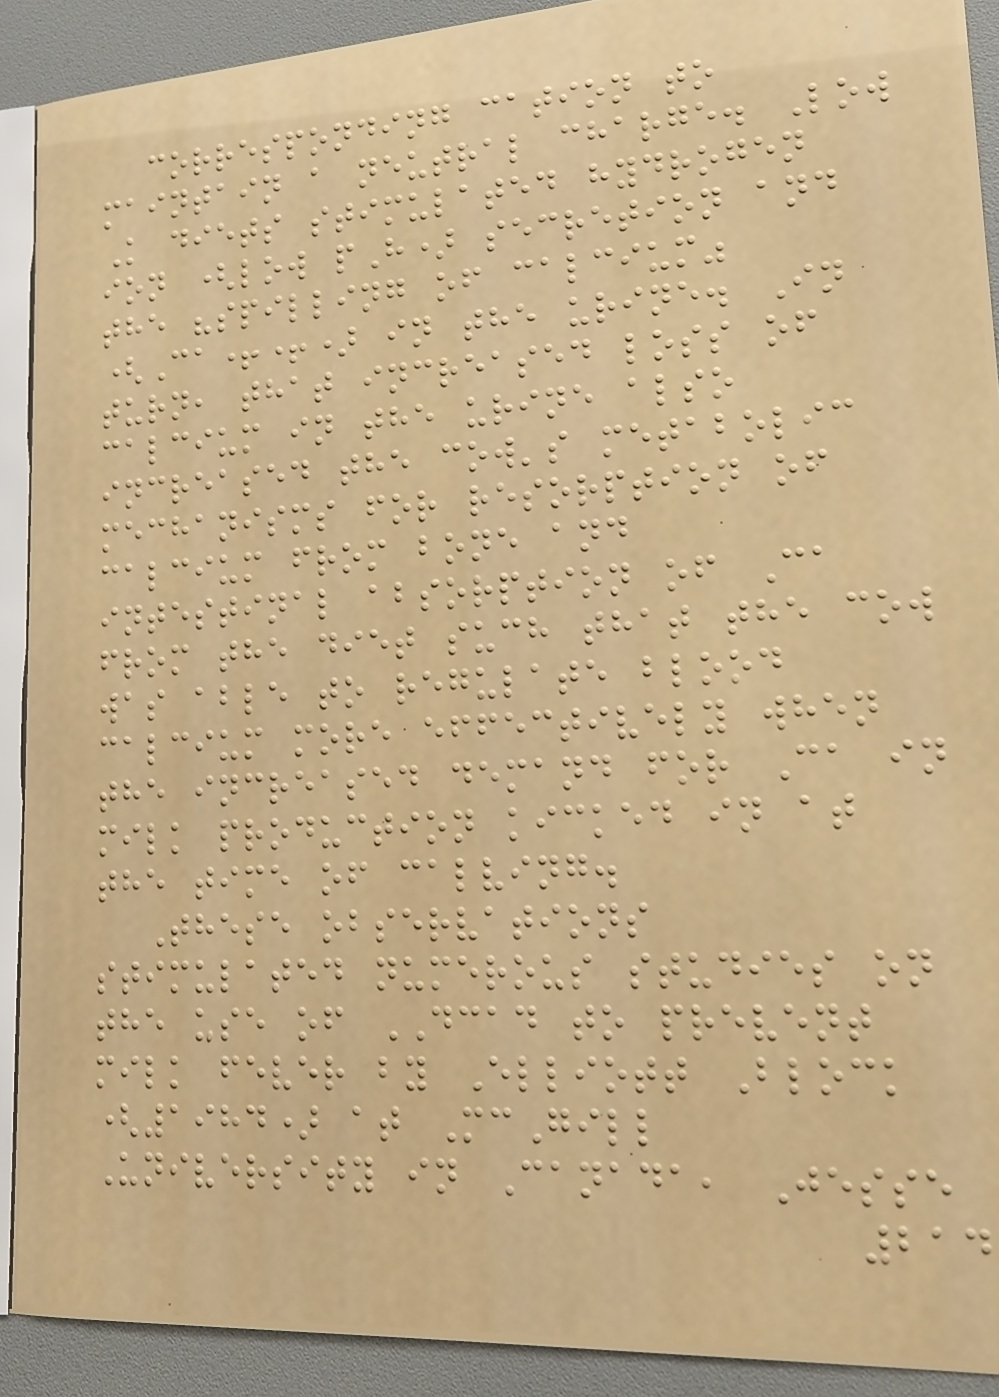corresponding cation to
maintain a neutral charge. Low
K diets stimulated hydrogen
ion (low pH) secretion and
the "spilling of calcium"
(Ca++) in the urine. In
turn, that increased loss of
calcium in the urine also
increased the cow's metabolic
mechanisms for resorption of
calcium from bone and
intestinal absorption of Ca
from the diet such that the cow
was able to regulate blood
calcium more effectively when
the increased demand for Ca in
milk production kicked in at
the time of calving.
These observations
stimulated numerous studies on
the use of DCAD to prevent
milk fever by Elliott Block
(1984) at McGill
University in Canada, Jesse
214
